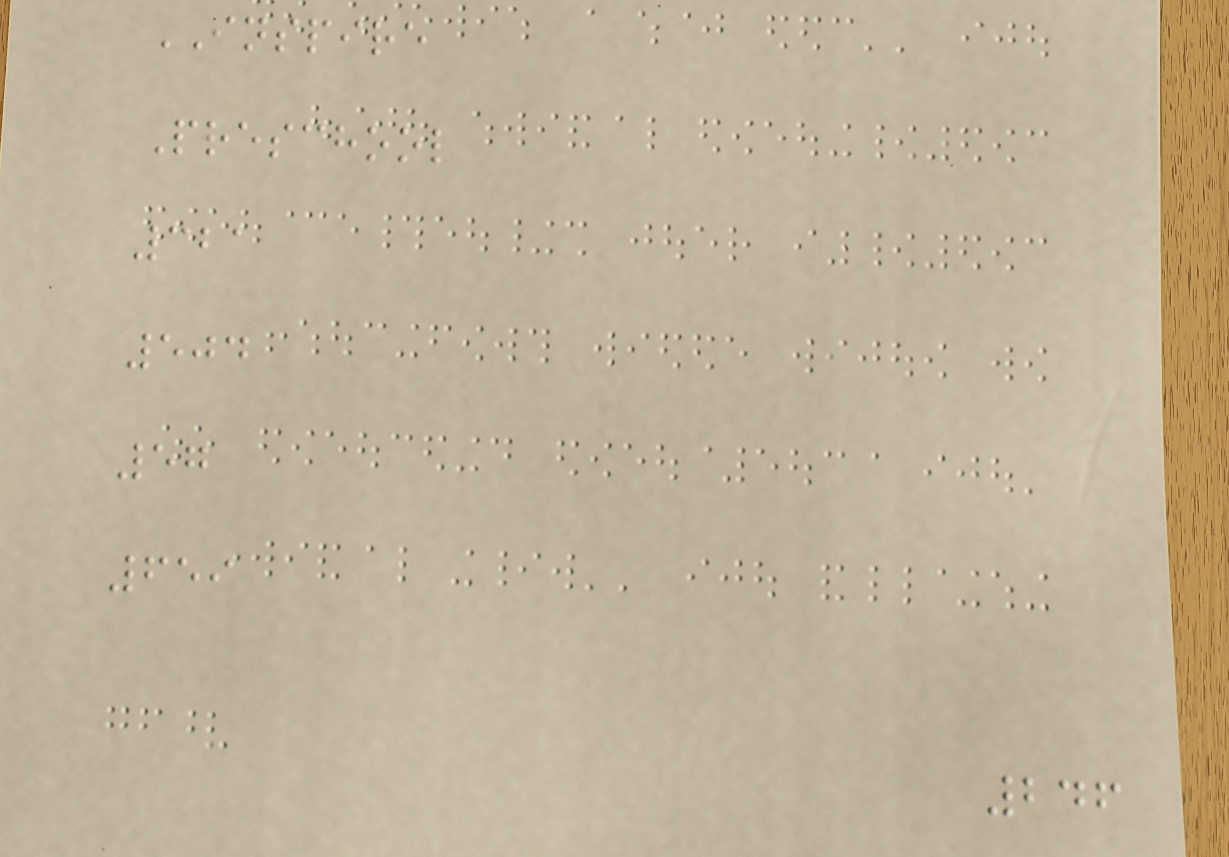INSPIRE
Preschool
321
504
57
659
246
